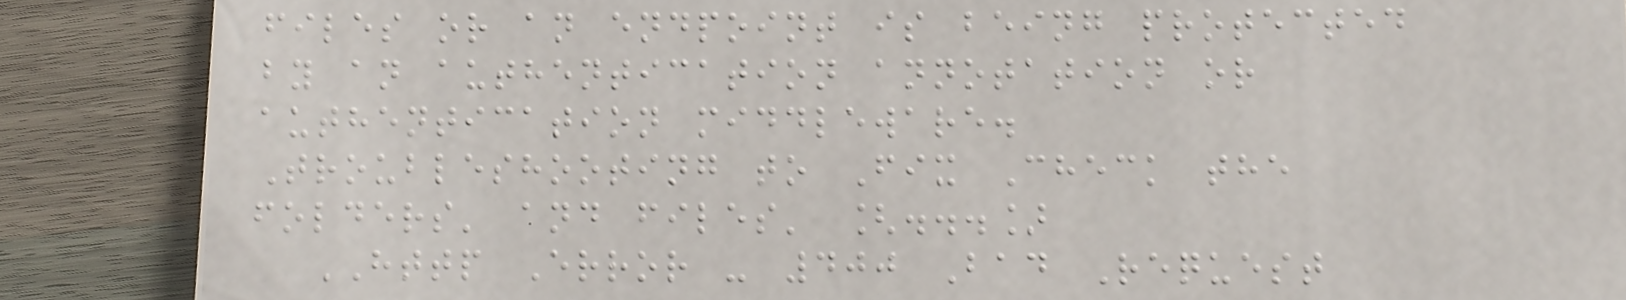files or an endpoint is being protected
by an authentication annotation or
authentication middleware.
Troubleshooting to Fix Check the
folders' and files' [...]
HTTP Error - 400 Bad Request
